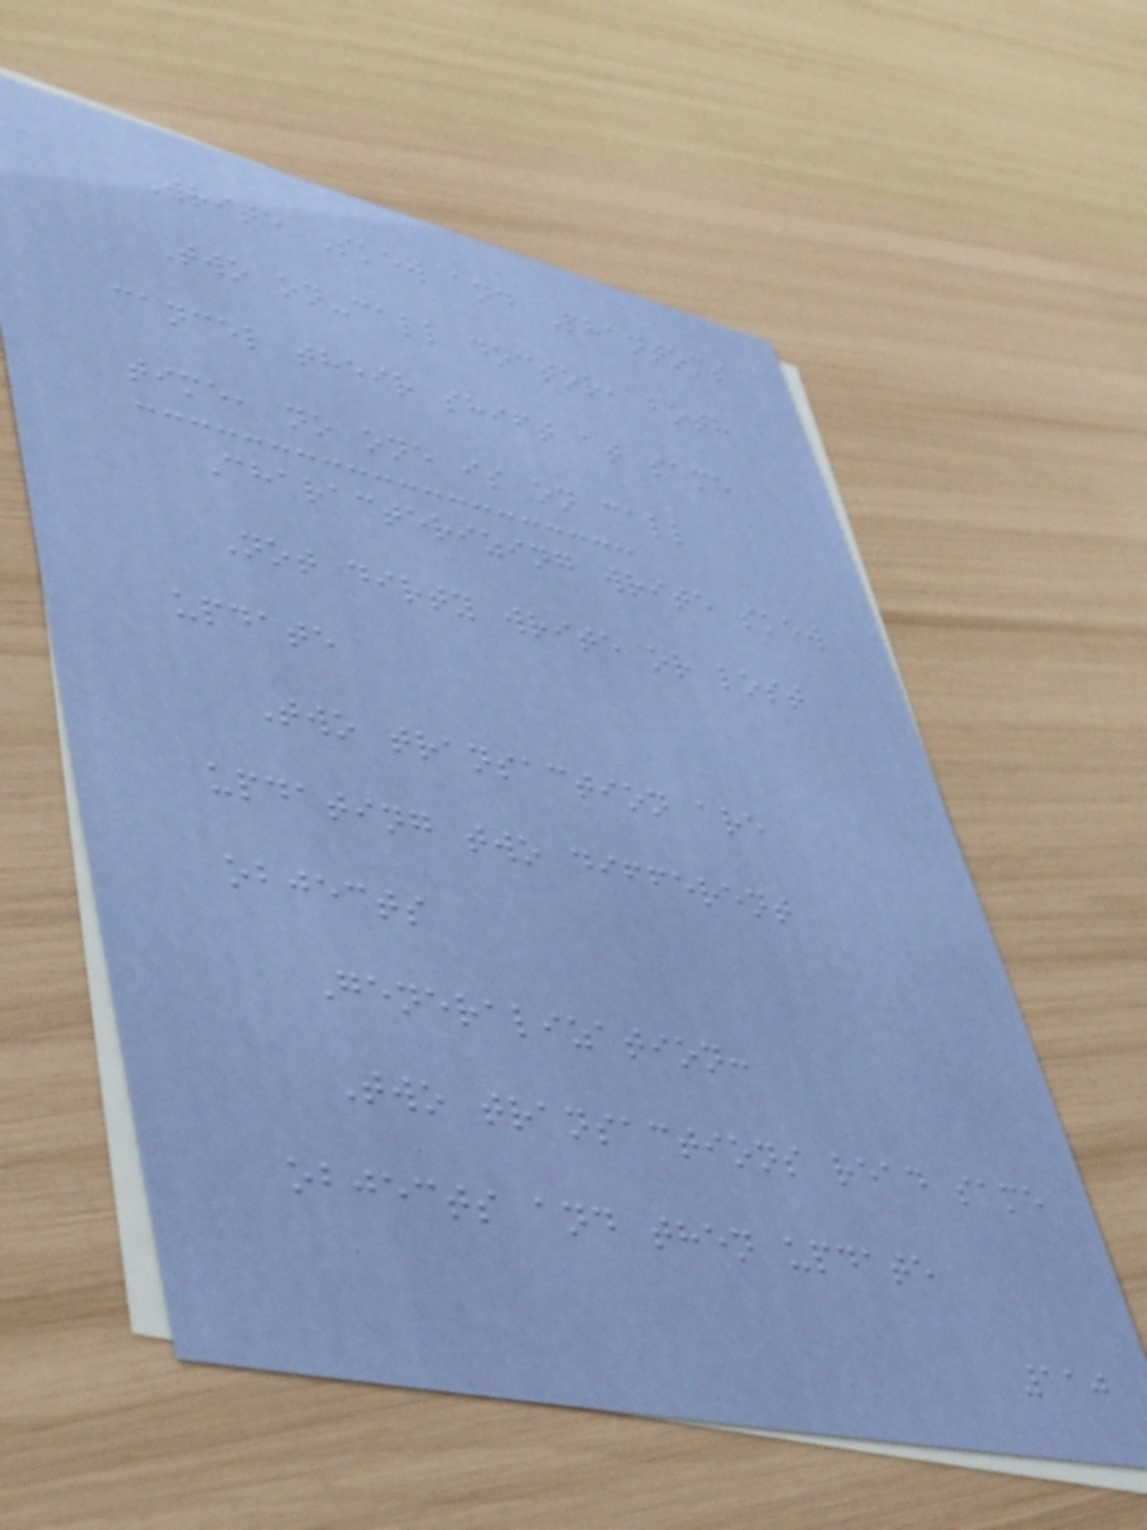Write Skew and Phantoms
Two on-call doctor, both
cancel their shift at same
time, no one is on call
Characterizing write skew
Not dirty write or lost
update
Two transaction are
updating two different
objects
Generalization:
Two transactions read same
objects and then update
110
